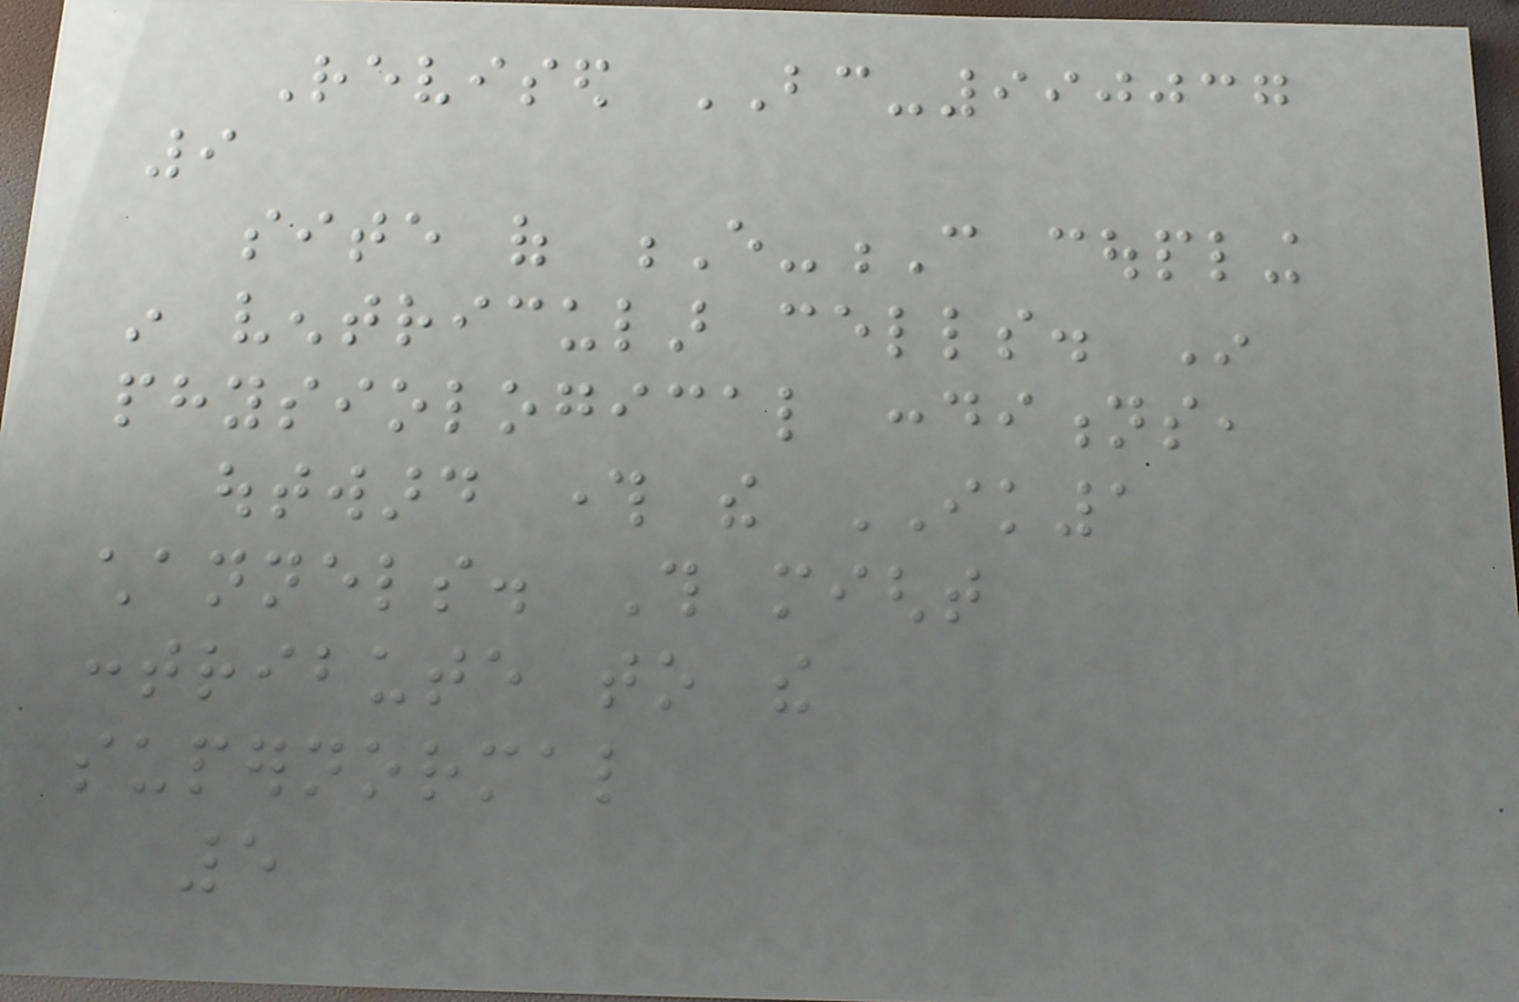Revised BC-990037
9
site of E-C coupling
in ventricular cells. In
physiological conditions,
outward through the IK1
channels. This might
contribute to the
supernormal
5
